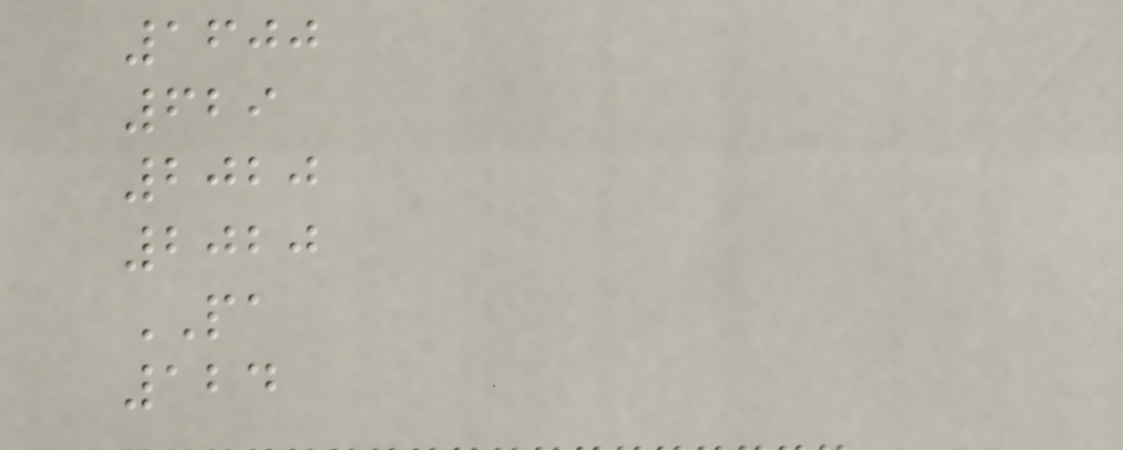1600
629
2020
2020
PA
124
